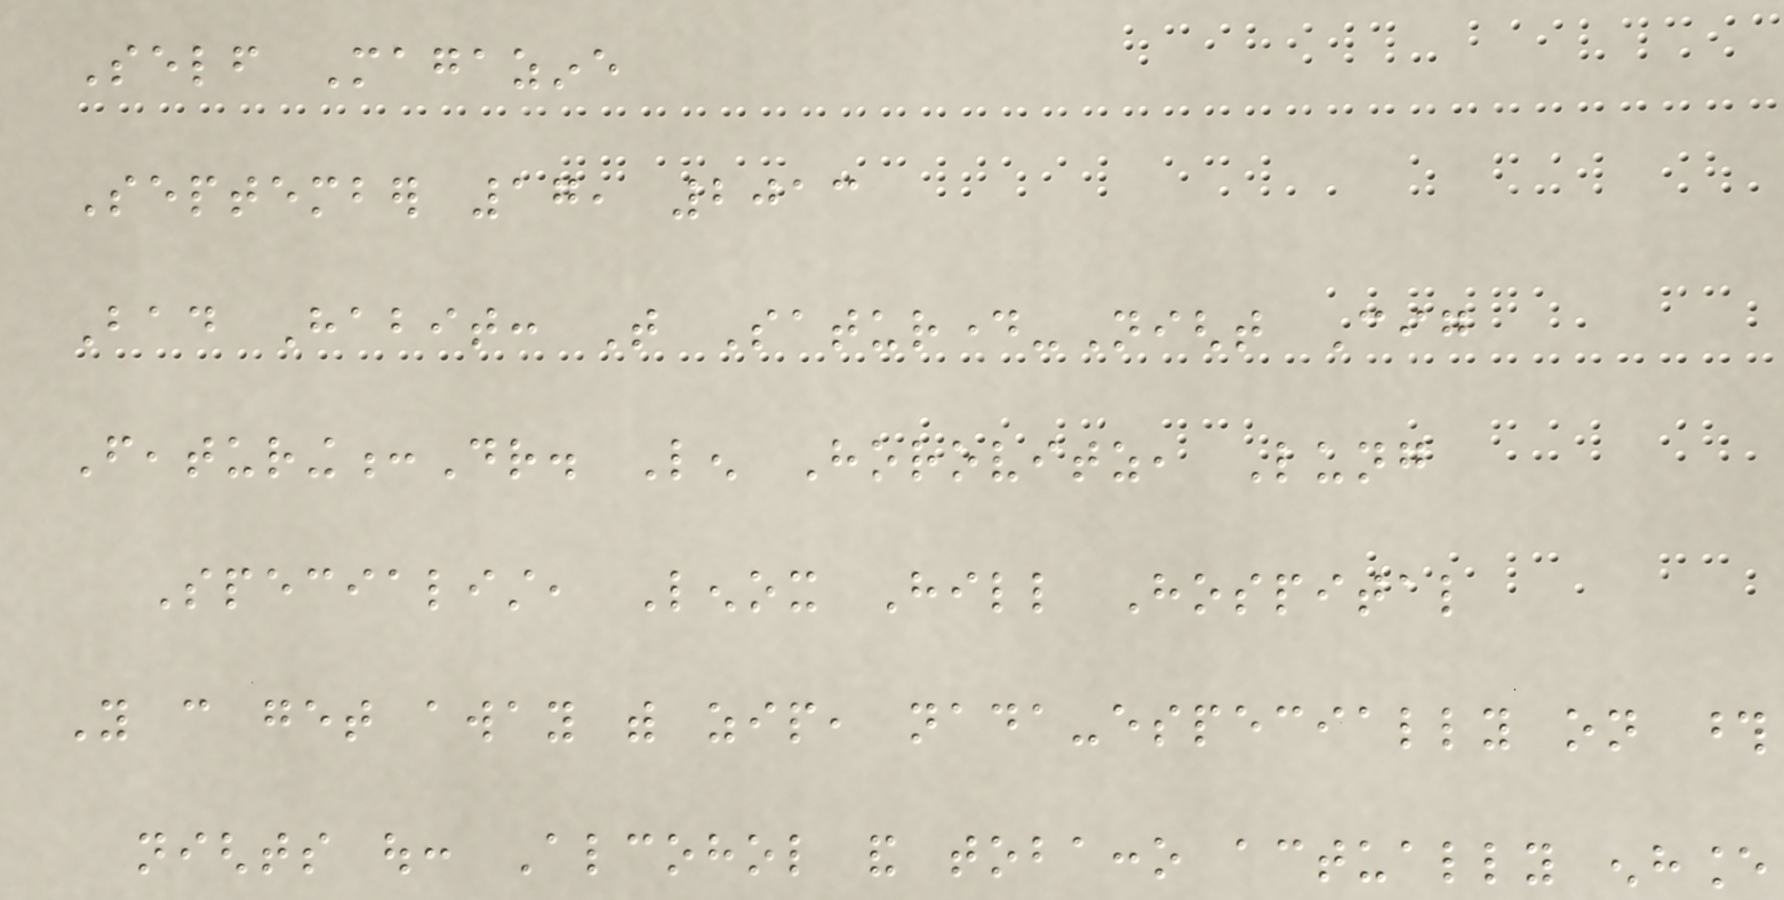Self Magazine
September 17, 2013
Bad Habit: That Saturday-Night Cig
Featuring:Dr. Len Horovitz, Lung
Specialist, Lenox Hill Hospital
You can get away with zip, nada-especially on those
nights out: Alcohol and tobacco actually enhance
